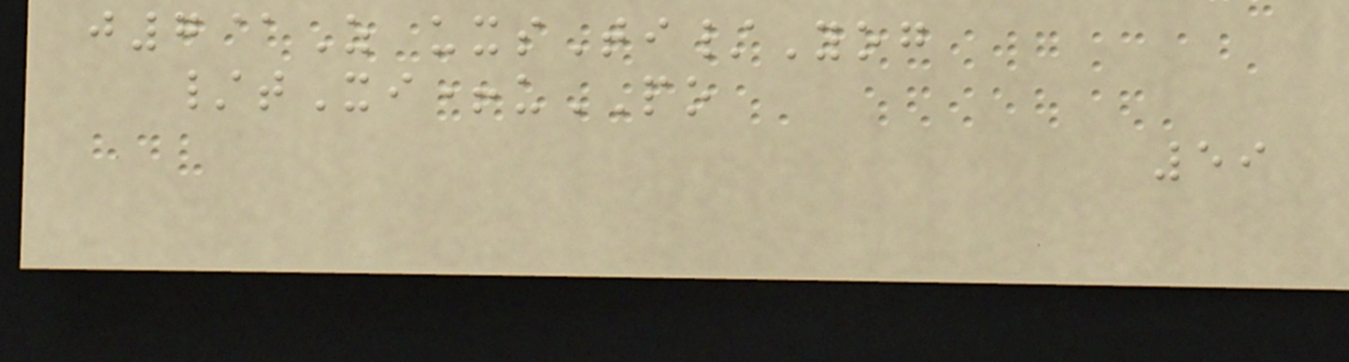j7@Z uxsTi/Yog
/tXi+uPO
59
